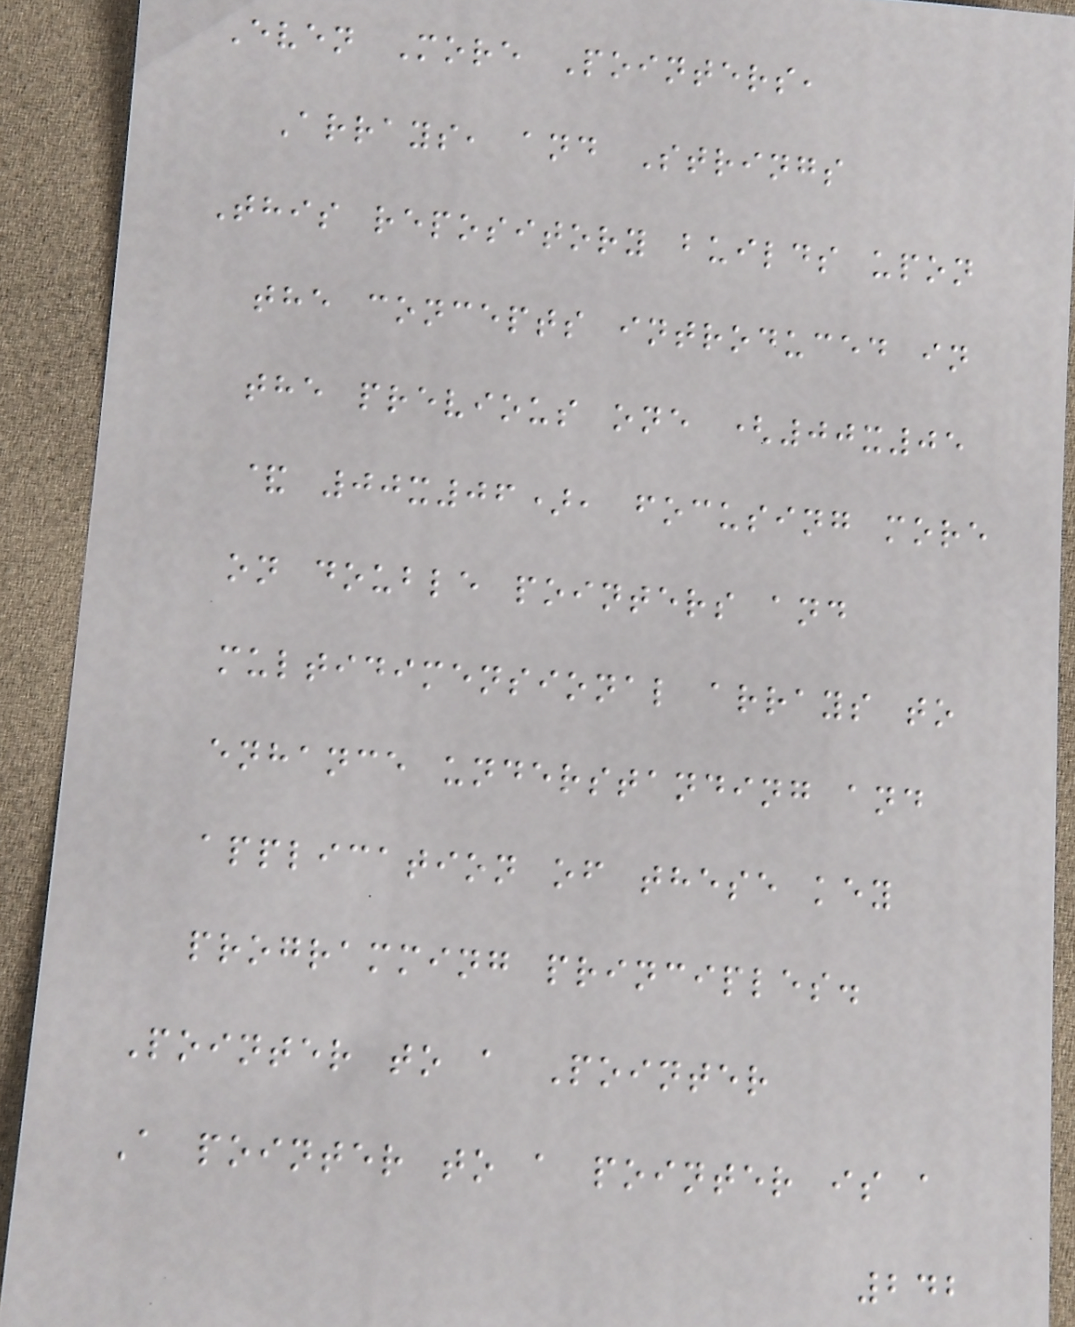Even More Pointers,
Arrays, and Strings
This repository builds upon
the concepts introduced in
the previous one (00x05
& 00x06), focusing more
on double pointers and
multidimensional arrays to
enhance understanding and
application of these key
programming principles.
Pointer to a Pointer
A pointer to a pointer is a
242
